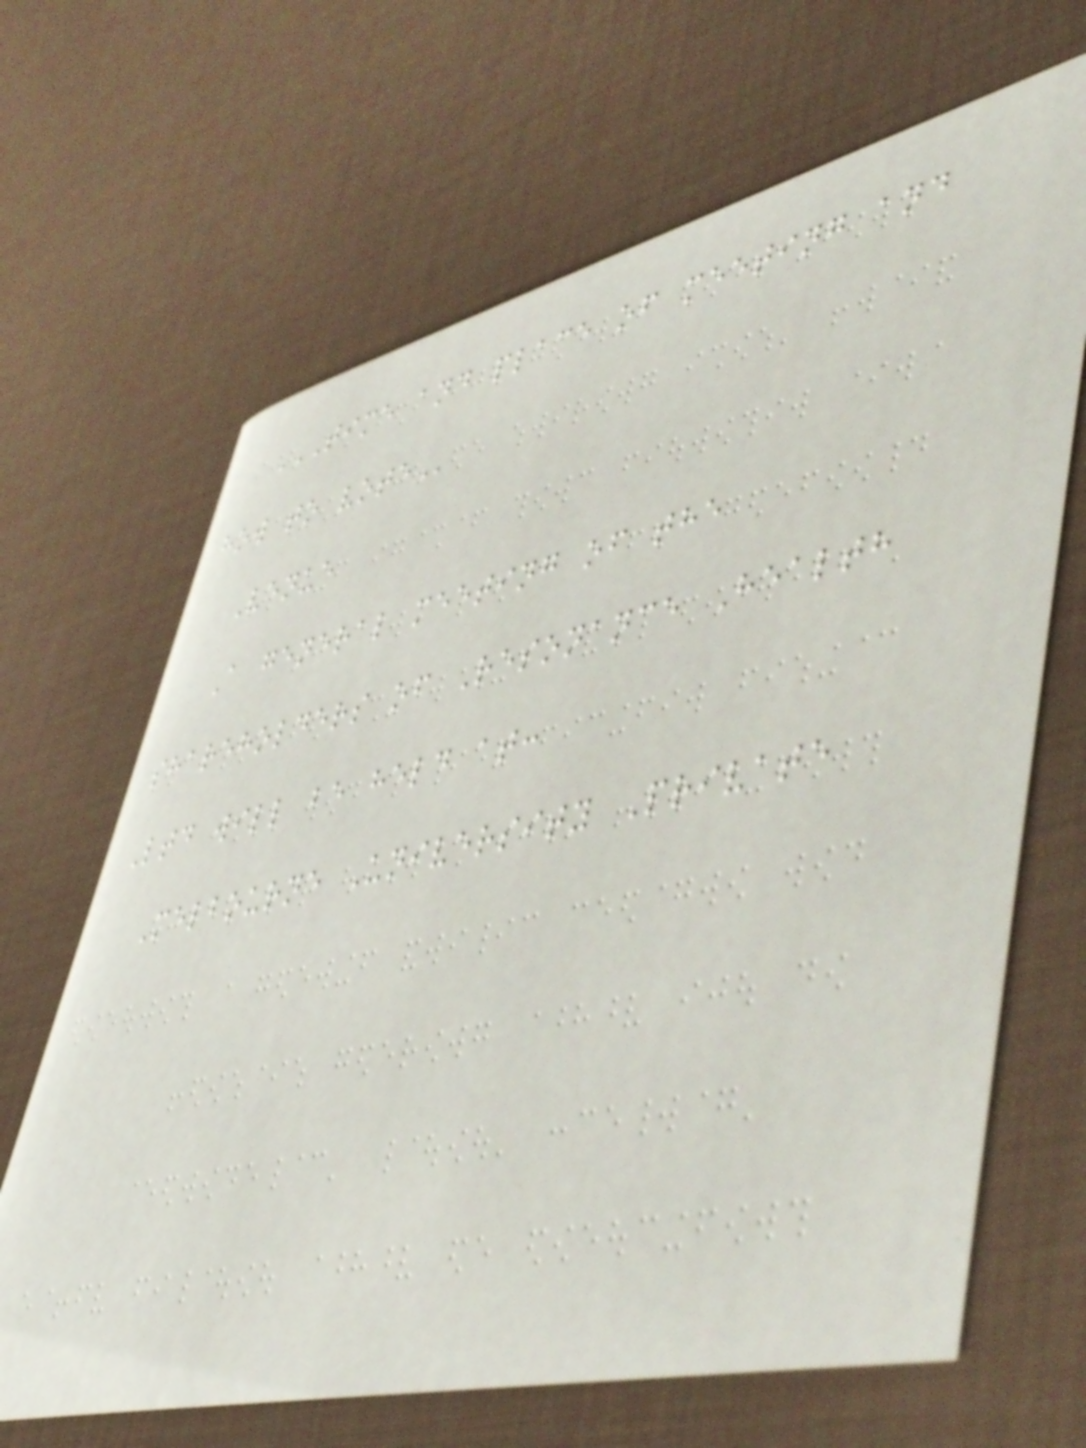TIME AND PLACE OF MEETING AND
HOW TO VOTE
Venue
A general meeting of the
shareholders of Resonance Health
Ltd will be held at:
Melbourne University Private
